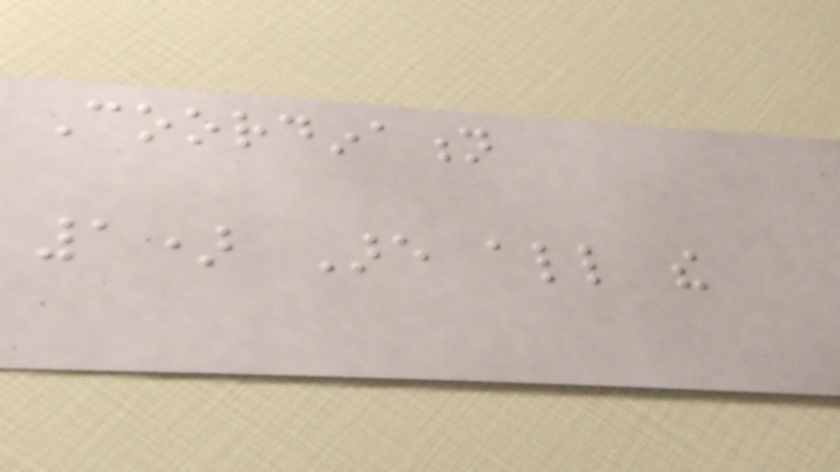Coordination
1) Are all the
